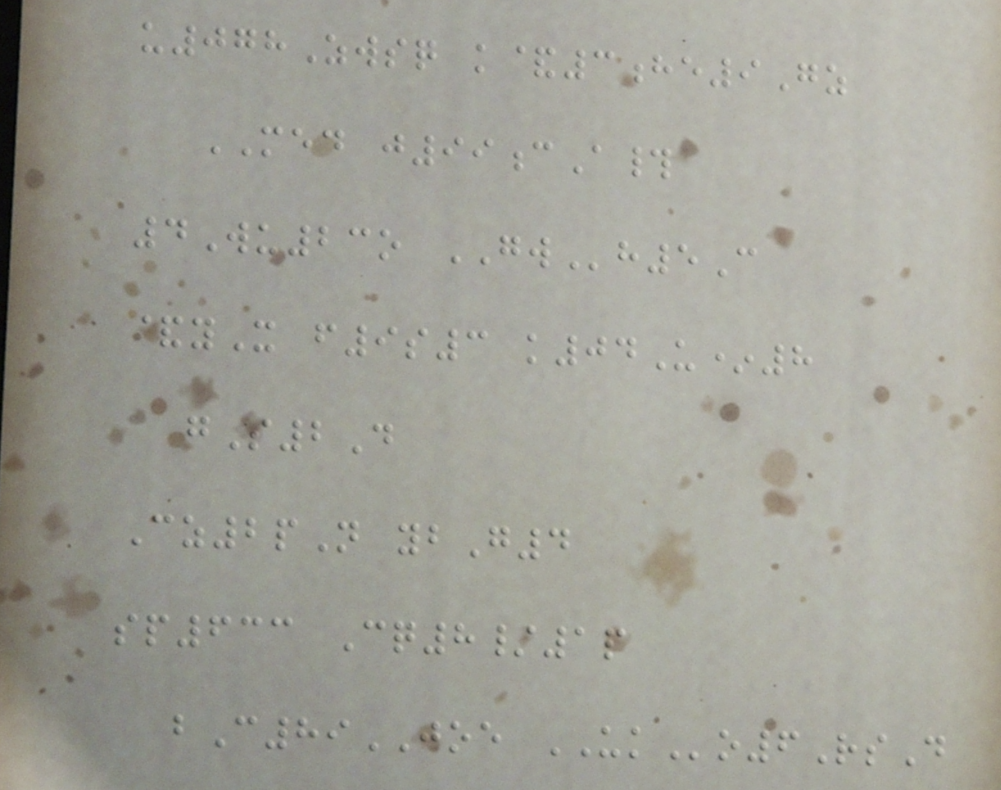u078Zwsq k&3he9Gz
MED j99cA#
4Wu23o GWh5C
&yX f9s3 k04U*8
gS2D
Cz2pN ybG4
sp633 Cq8/1p
bC89JOE UKo6RsD
